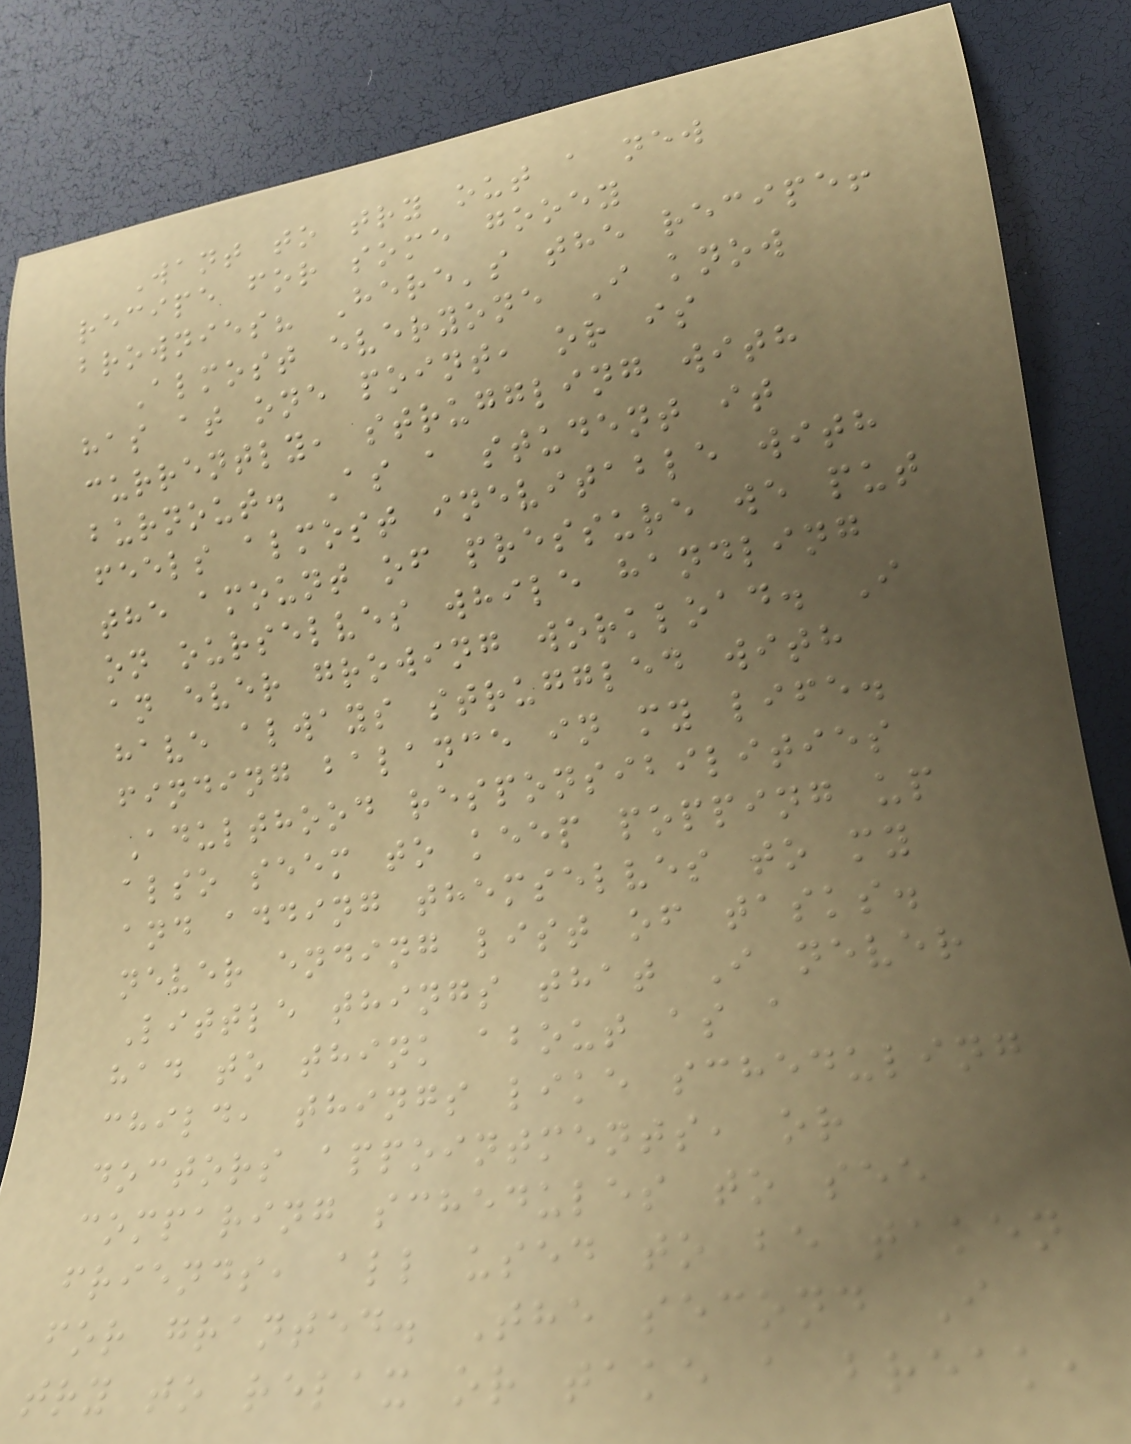Want to try out a new
recipe for some gooey
brownies? Here's the recipe!
Almost everyone I know
has at one point, or is
currently, struggling with
burnout. As a student it
feels almost inevitable with
the amount of pressure we put
on ourselves while handling
an ever growing workload. I
have always struggled with
finding balance in my life.
Adulthood responsibilities
also seem to keep popping up
and adding themselves to my
never ending list of tasks.
Little things that I never
had to think about as a
child, things like scheduling
doctors appointments, or
comparing schedules to see
friends, all used to be taken
for granted. The second I
try to relax or take a break,
